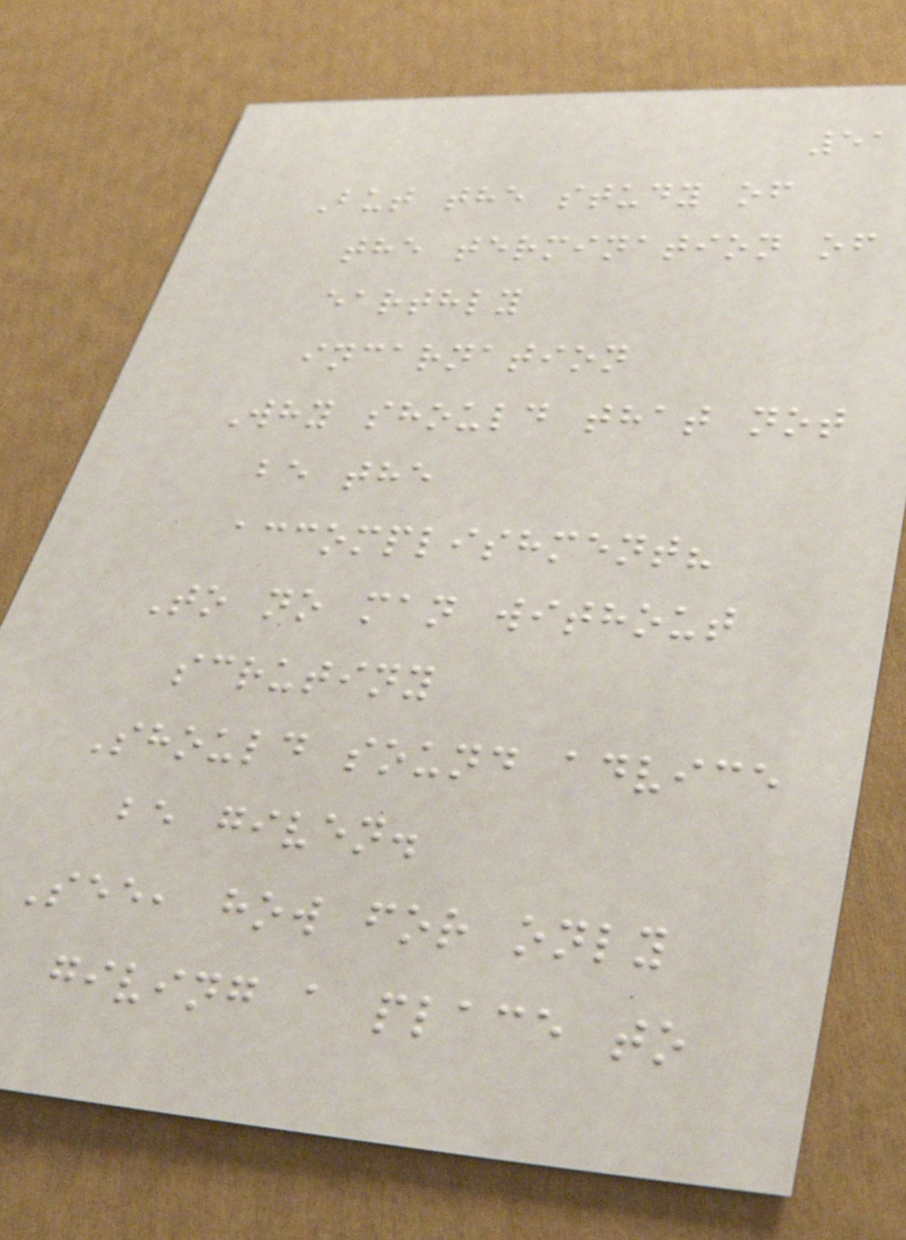51
But the study of
the termination of
earthly
incarnation
Why should that not
be the
accomplishment?
To no man without
scrutiny
Should sound advice
be given.
See, how for only
giving a place to
